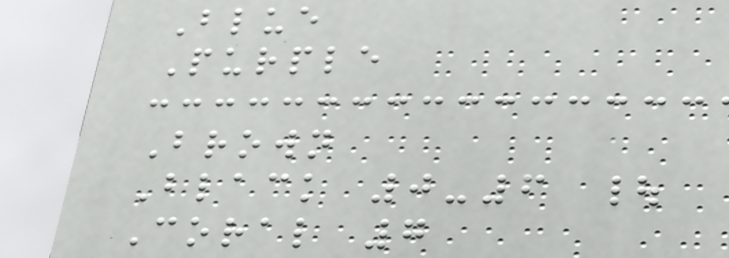Blue
Purple
Brown
Black 0-6 |
Coral 7
